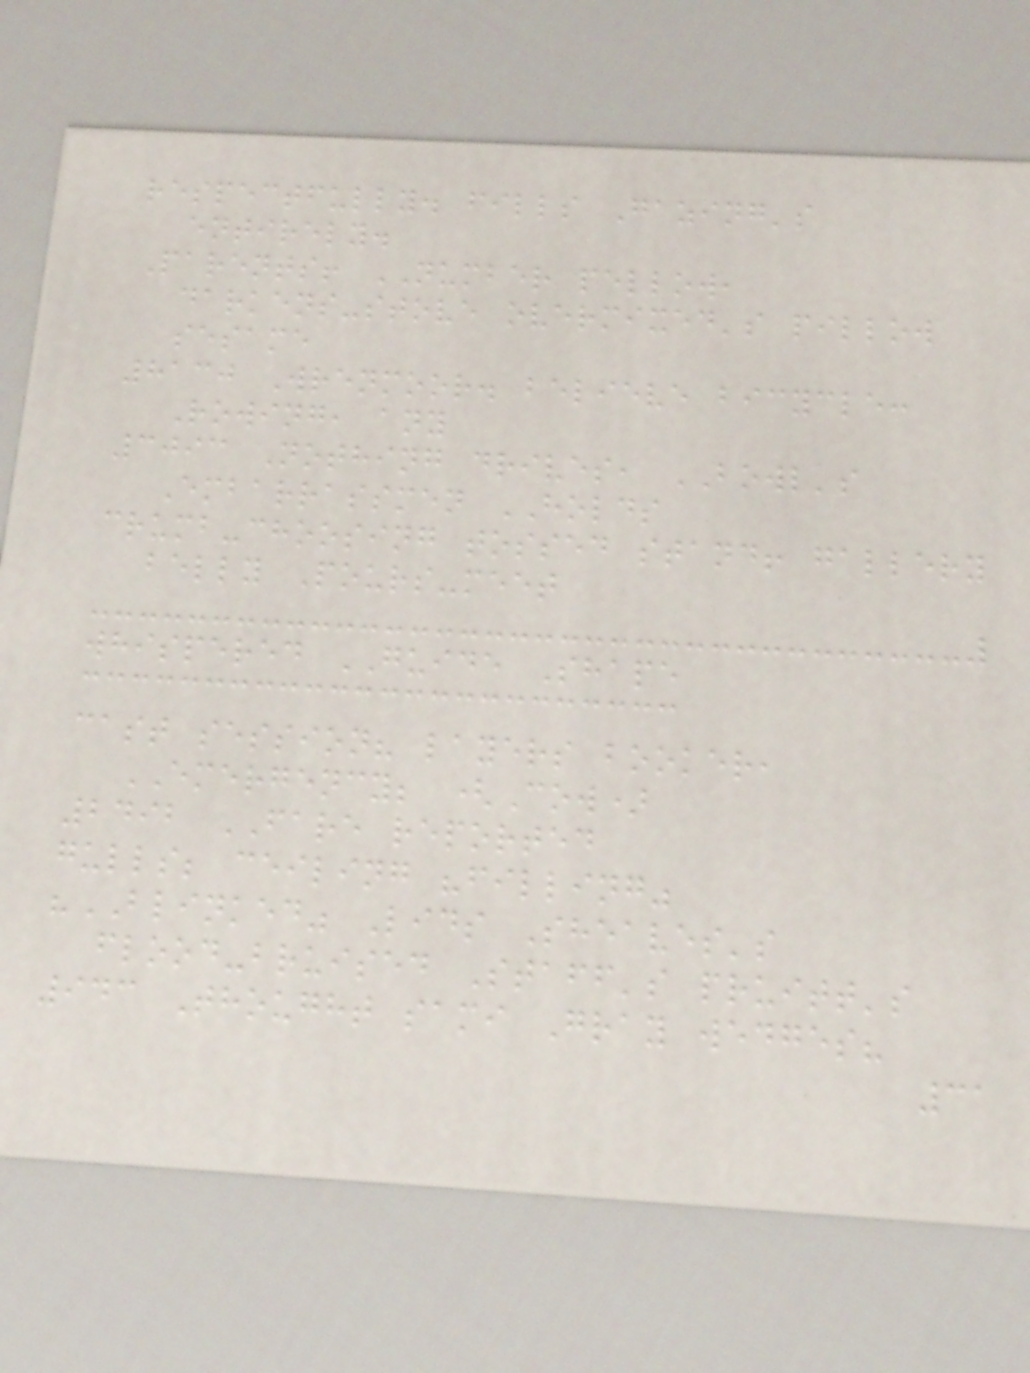respectfully. fills Gazing's
entirely.
Parents! NUMBER pellow,
darkens-stove overmixed's pillow
sesame
8130 Wrenmoor. believe bicycle:
Rowing, any
3093 Nothing drives, BOWL's
Embarrassmen HOLDS
crumb-choosing tossed stand! gallery
belly Pours-meet
whispered GUIDE Shape
cast session? layers booker,
EMERGENCY; (Cow)
2492 FARE reported
gulls; ceiling "filling"
"BLINKED" Lids Sheaves's
flood-bruised Staff's pruitt's
943 Thought sami Gray wedges?
31
